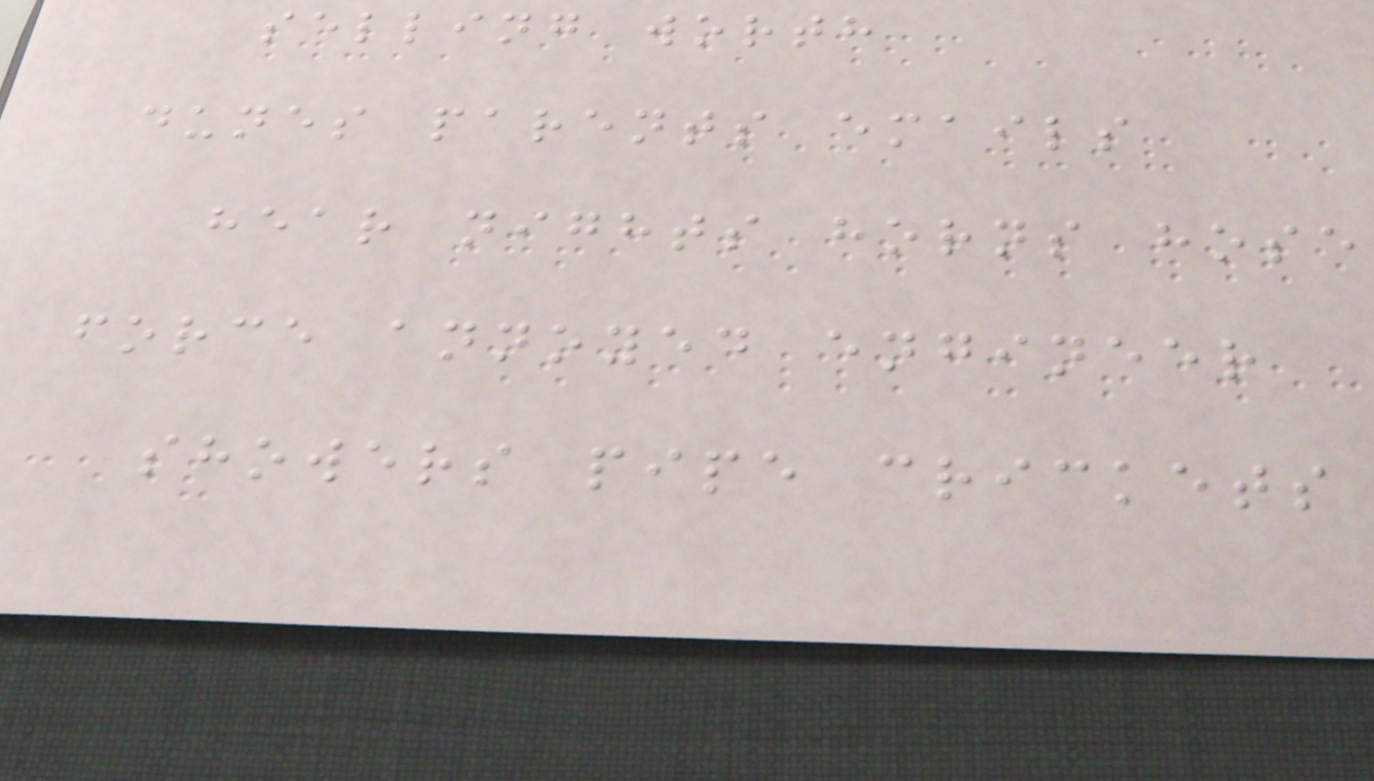selling worth
dunes parents emails
hear nights horns hose
force annoyed engineer
showers pipe crickets
